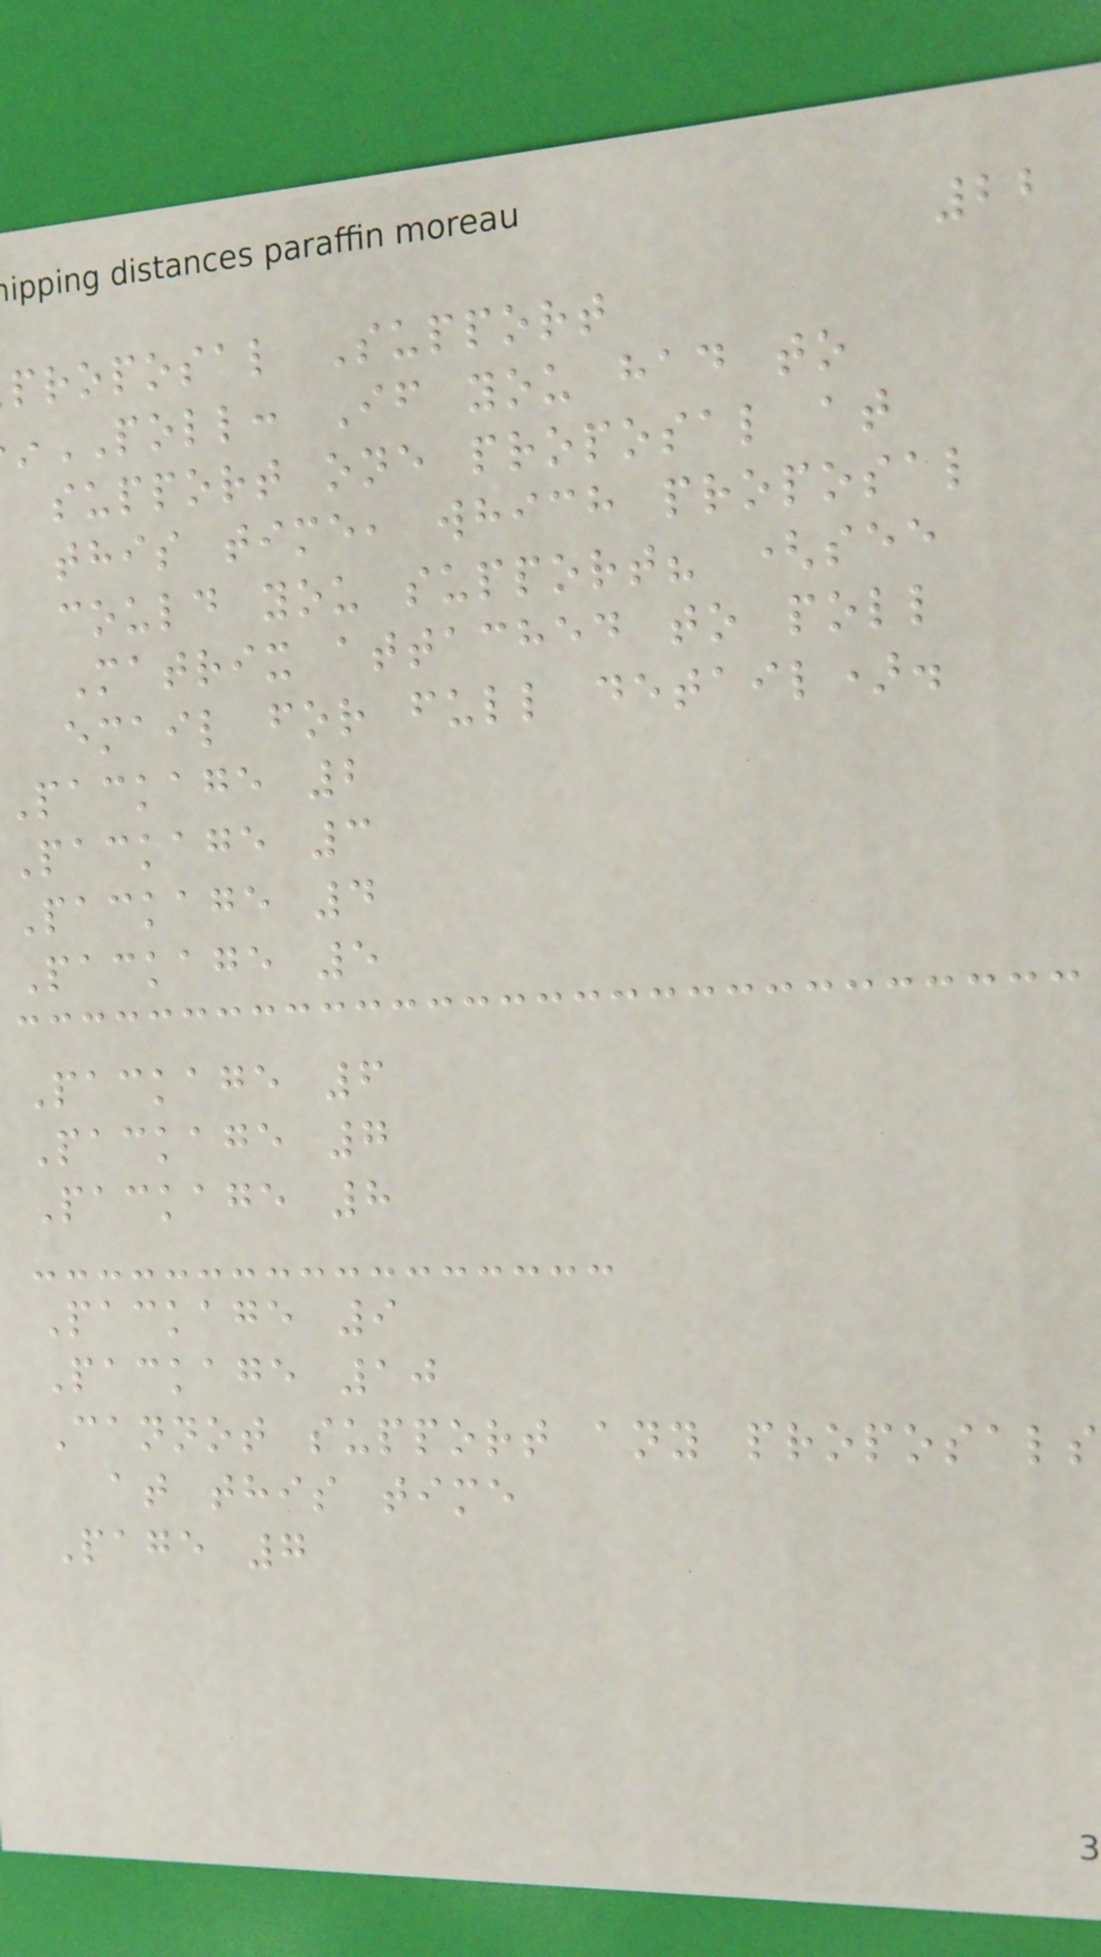22
proposal Support
POLL: If you had to
support one proposal at
this time, which proposal
could you support? (see
Matrix attached to poll
email for full detail).
Package 2
Package 3
Package 4
Package 5
Package 6
Package 7
Package 8
Package 9
Package 10
Cannot support any proposals
at this time
Page 7
